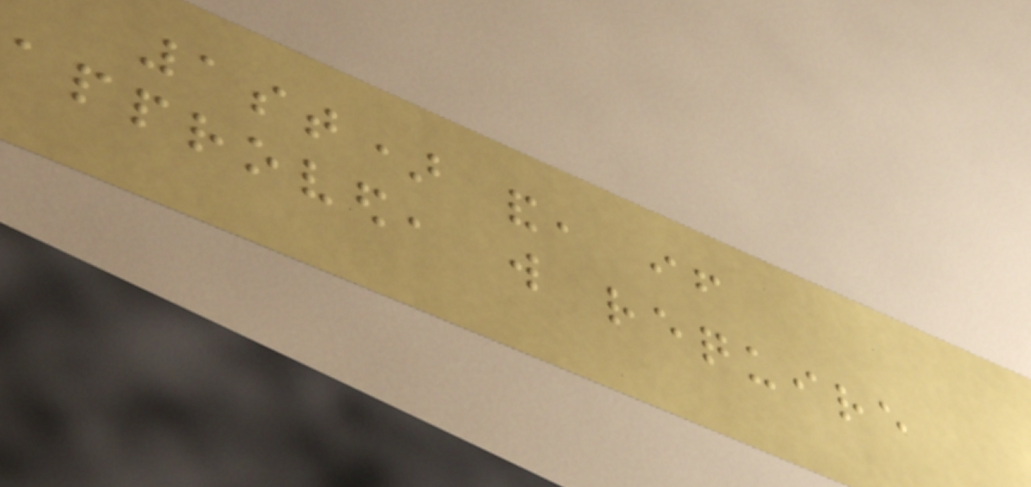1st) and, if
approved, will require
